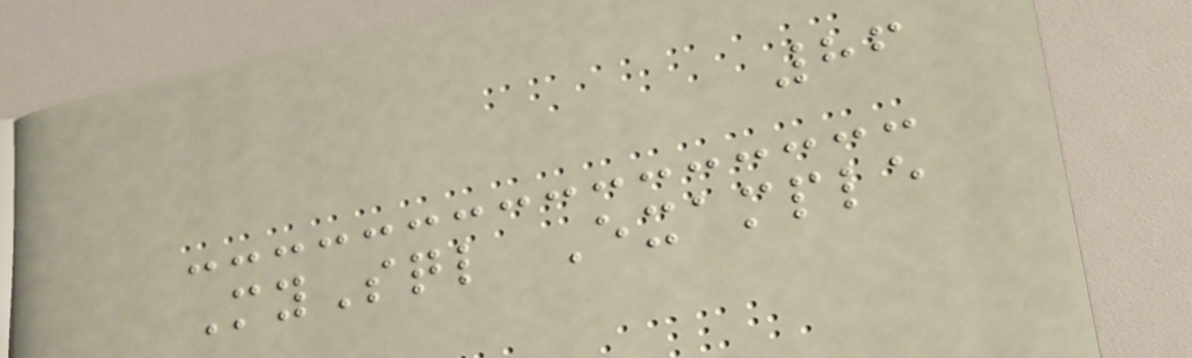86
MySql Example
